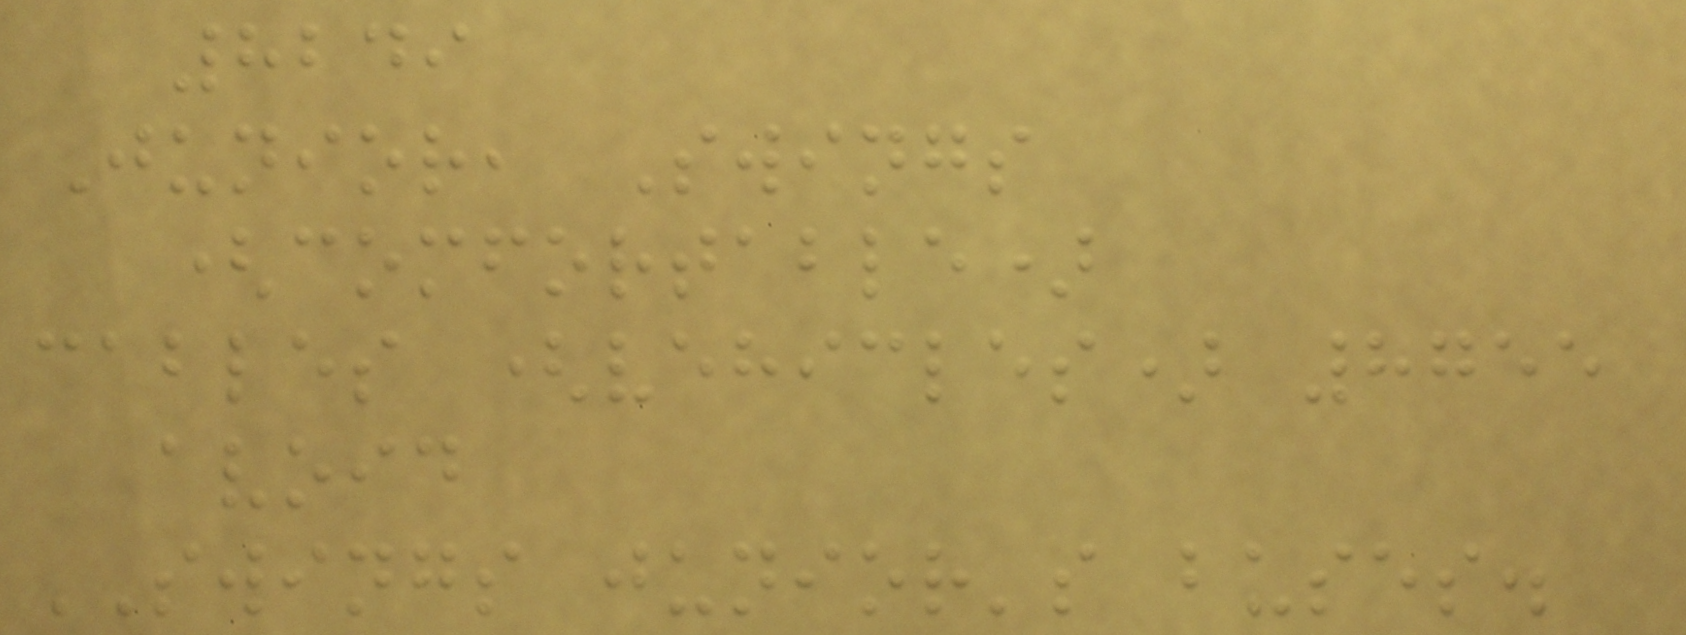8249
Junior, Swings
(comfortable)
cables (vehicles) 8755
avoid
SWINGS junior's buses.
